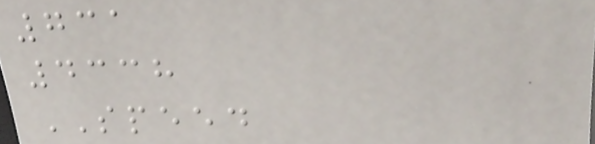731
4338
SPEED
